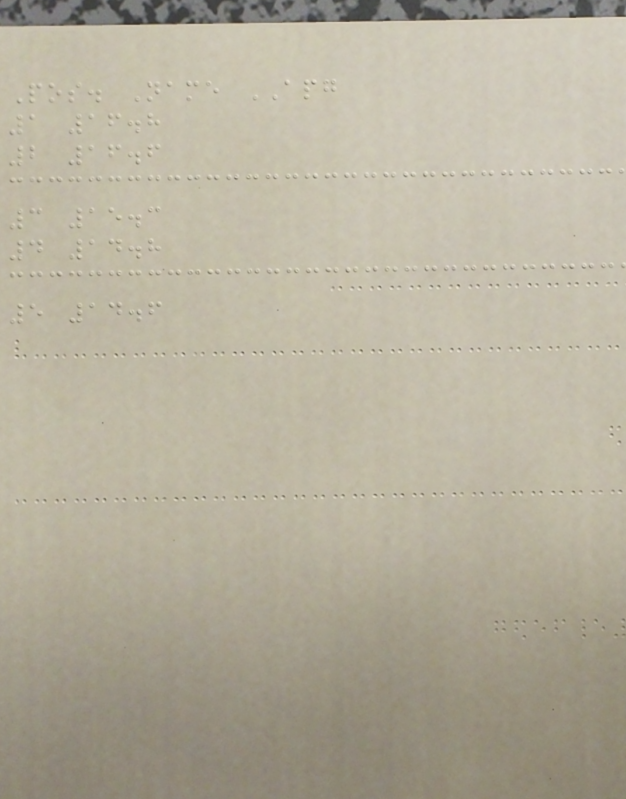Pos. Name APG
1 16.8
2 16.6
3 15.3
4 14.8
5 14.6
